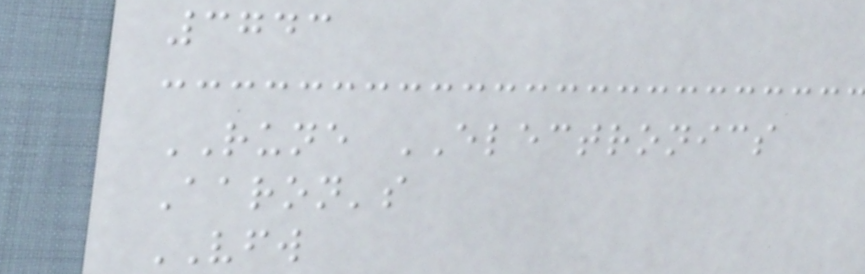3743
RUNE ELECTRONICS
Aaron's
VFW
